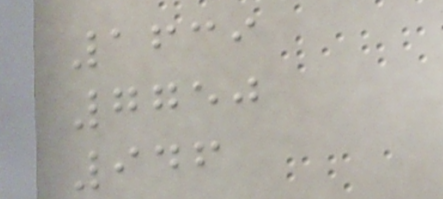1639
7750
946
